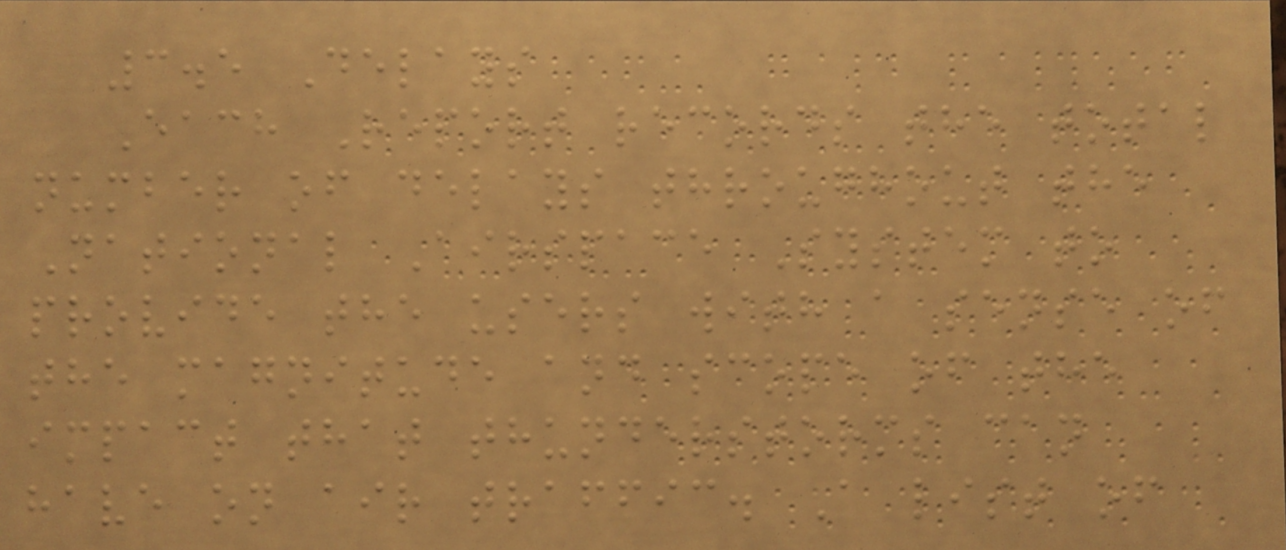3.5 Delays
Each Report records the total
number of delays throughout the
National Airspace System to
provide the users with a sense of
the magnitude and scope of the
impact that thunderstorms can
have on air traffic. A list of
